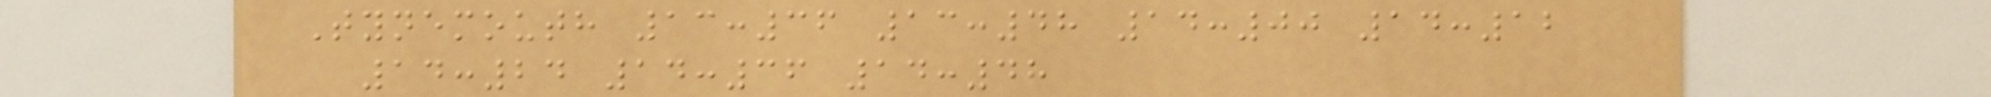Tynemouth 13:36 13:48 14:00 14:12
14:24 14:36 14:48
